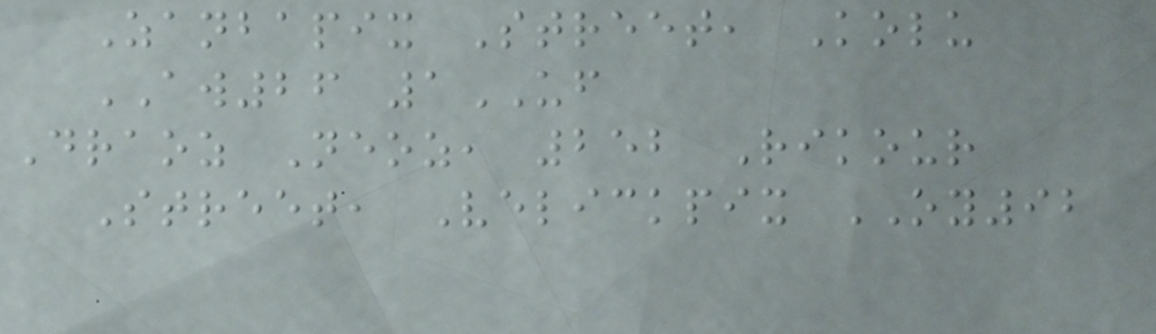Zanbapix Street, Kolu
AW26 1UF
Draoz Neoz, 252 Rikour
Street, Velickpix OY92
